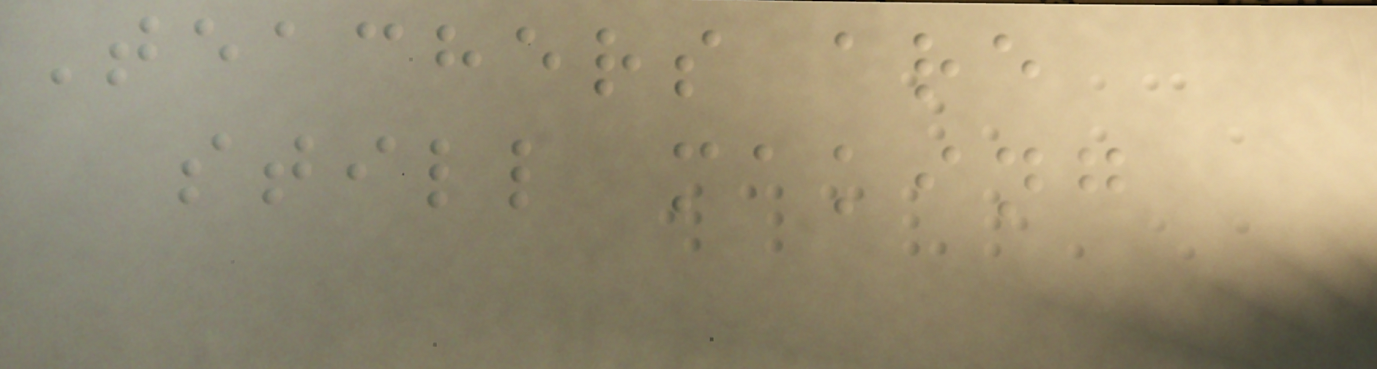Teachers are
still making
